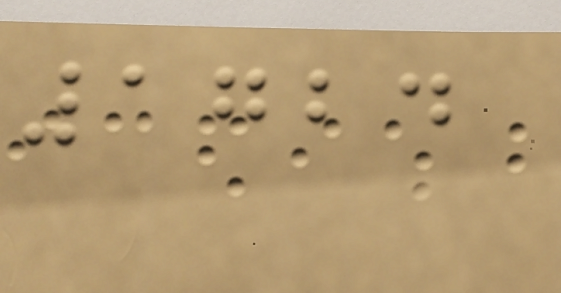1724
